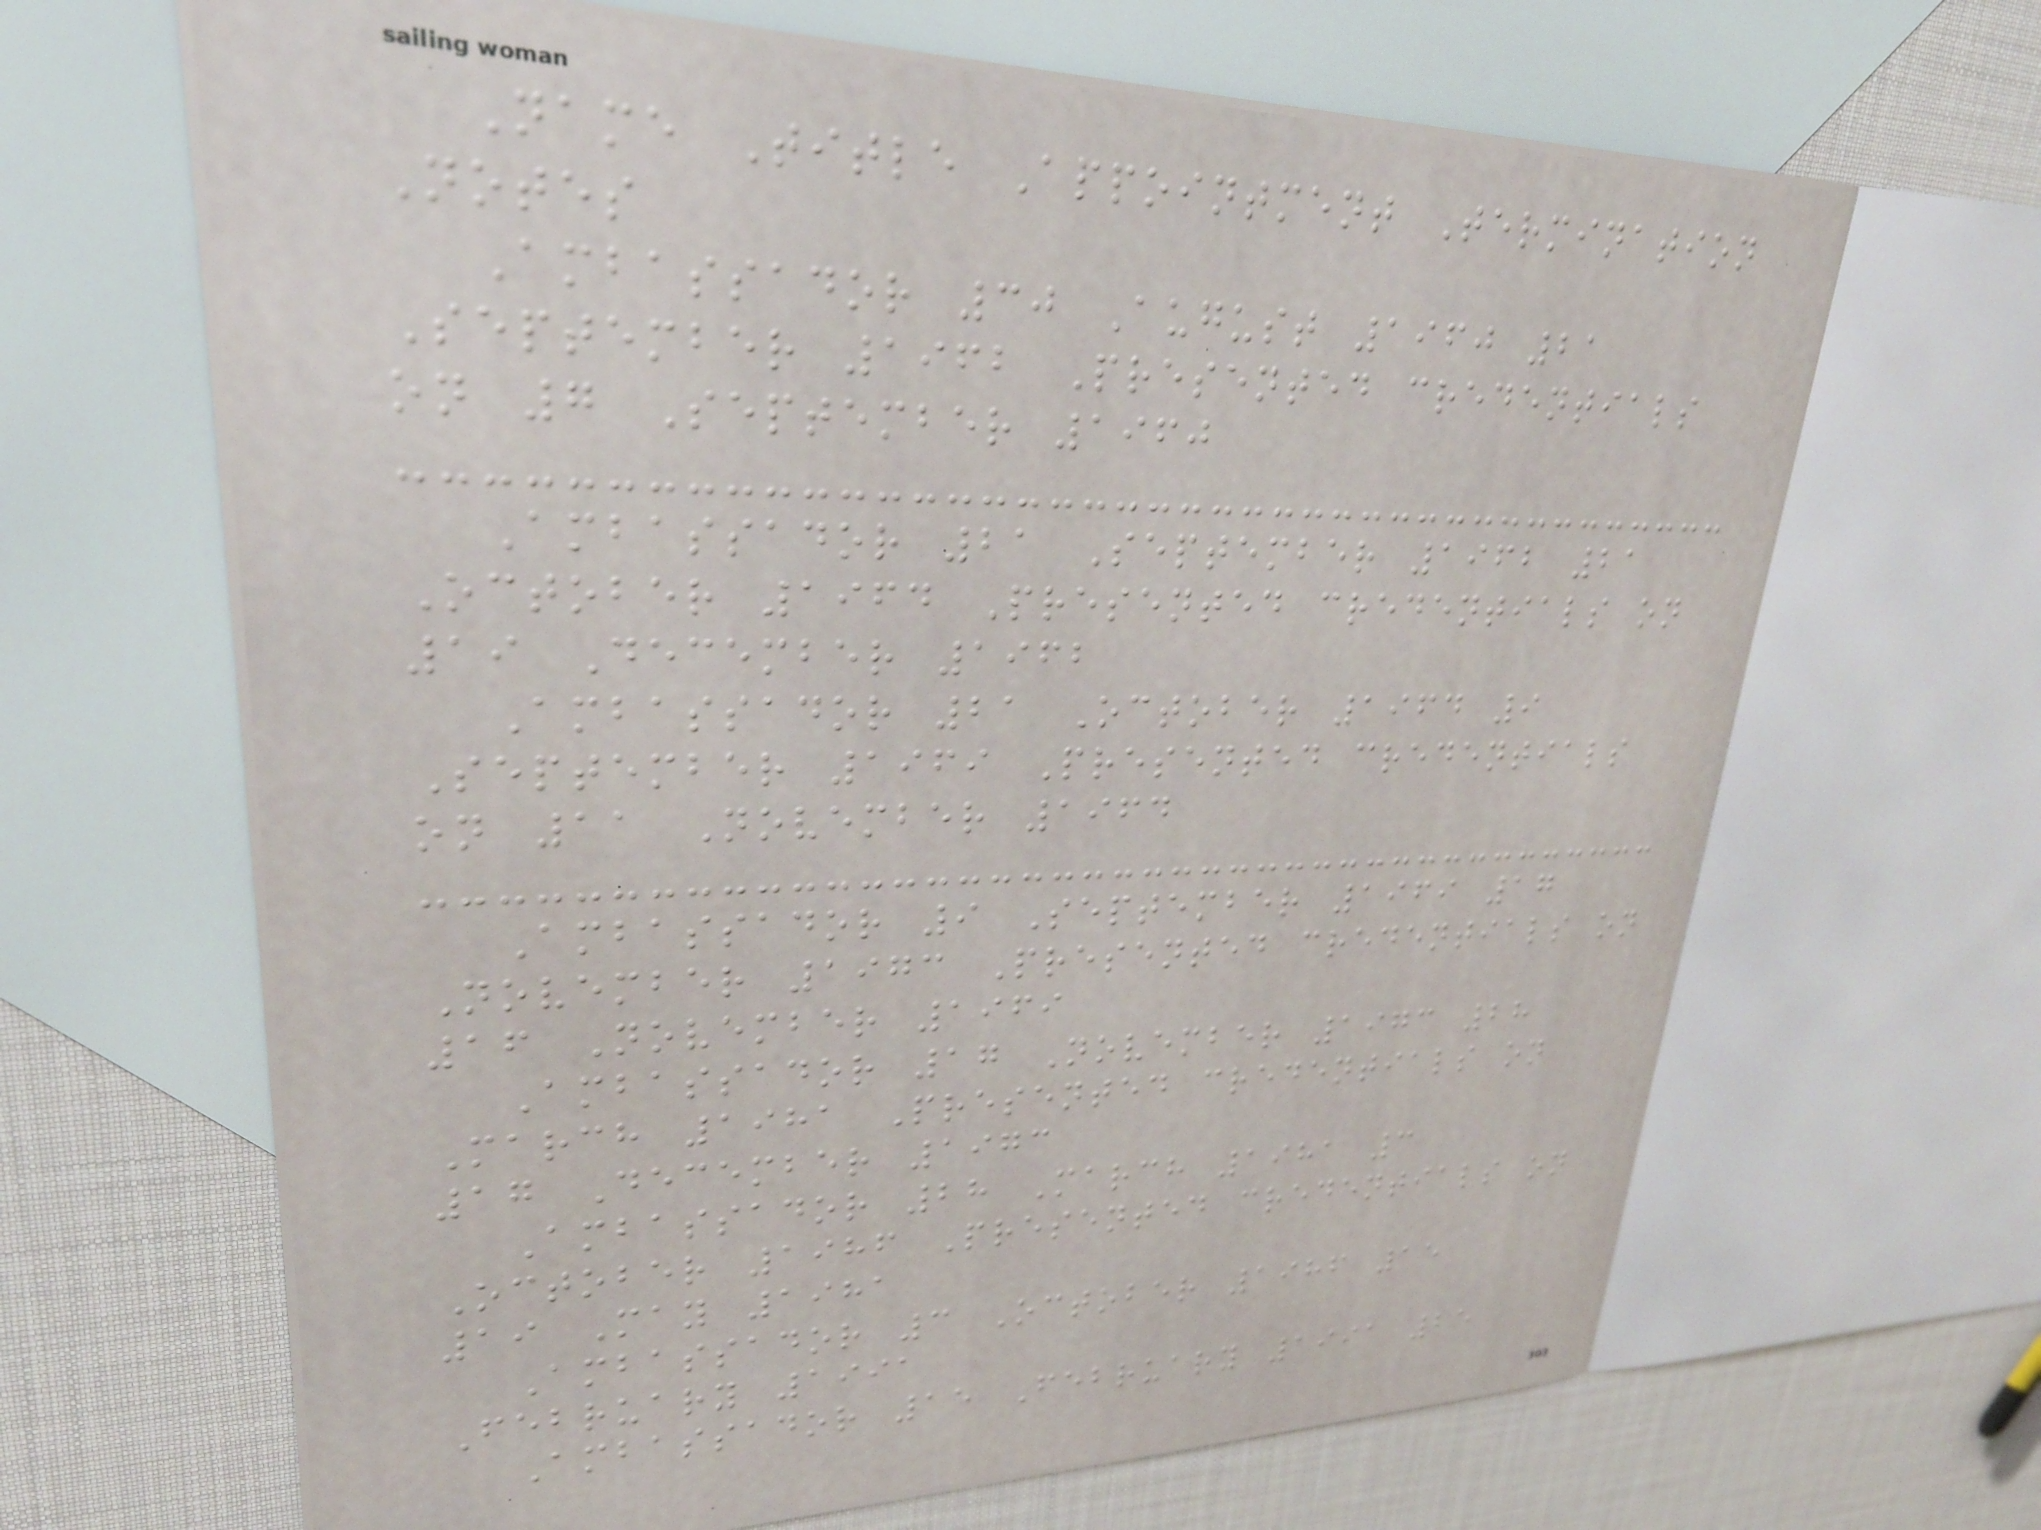Name Title Appointment Termination
Notes
Ambassador 30 August 1960 21
September 1962 Presented credentials
on 7 September 1960
Ambassador 21 September 1962 21
October 1964 Presented credentials on
19 December 1962
Ambassador 21 October 1964 9
September 1969 Presented credentials
on 11 November 1964
Ambassador 9 September 1969 17
November 1973 Presented credentials on
16 November 1969
Ambassador 17 November 1973 28
March 1981 Presented credentials on
17 December 1973
Ambassador 28 March 1981 3
October 1986 Presented credentials on
19 May 1981
Ambassador 3 October 1986 15
February 1991
Ambassador 15 February 1991 25
